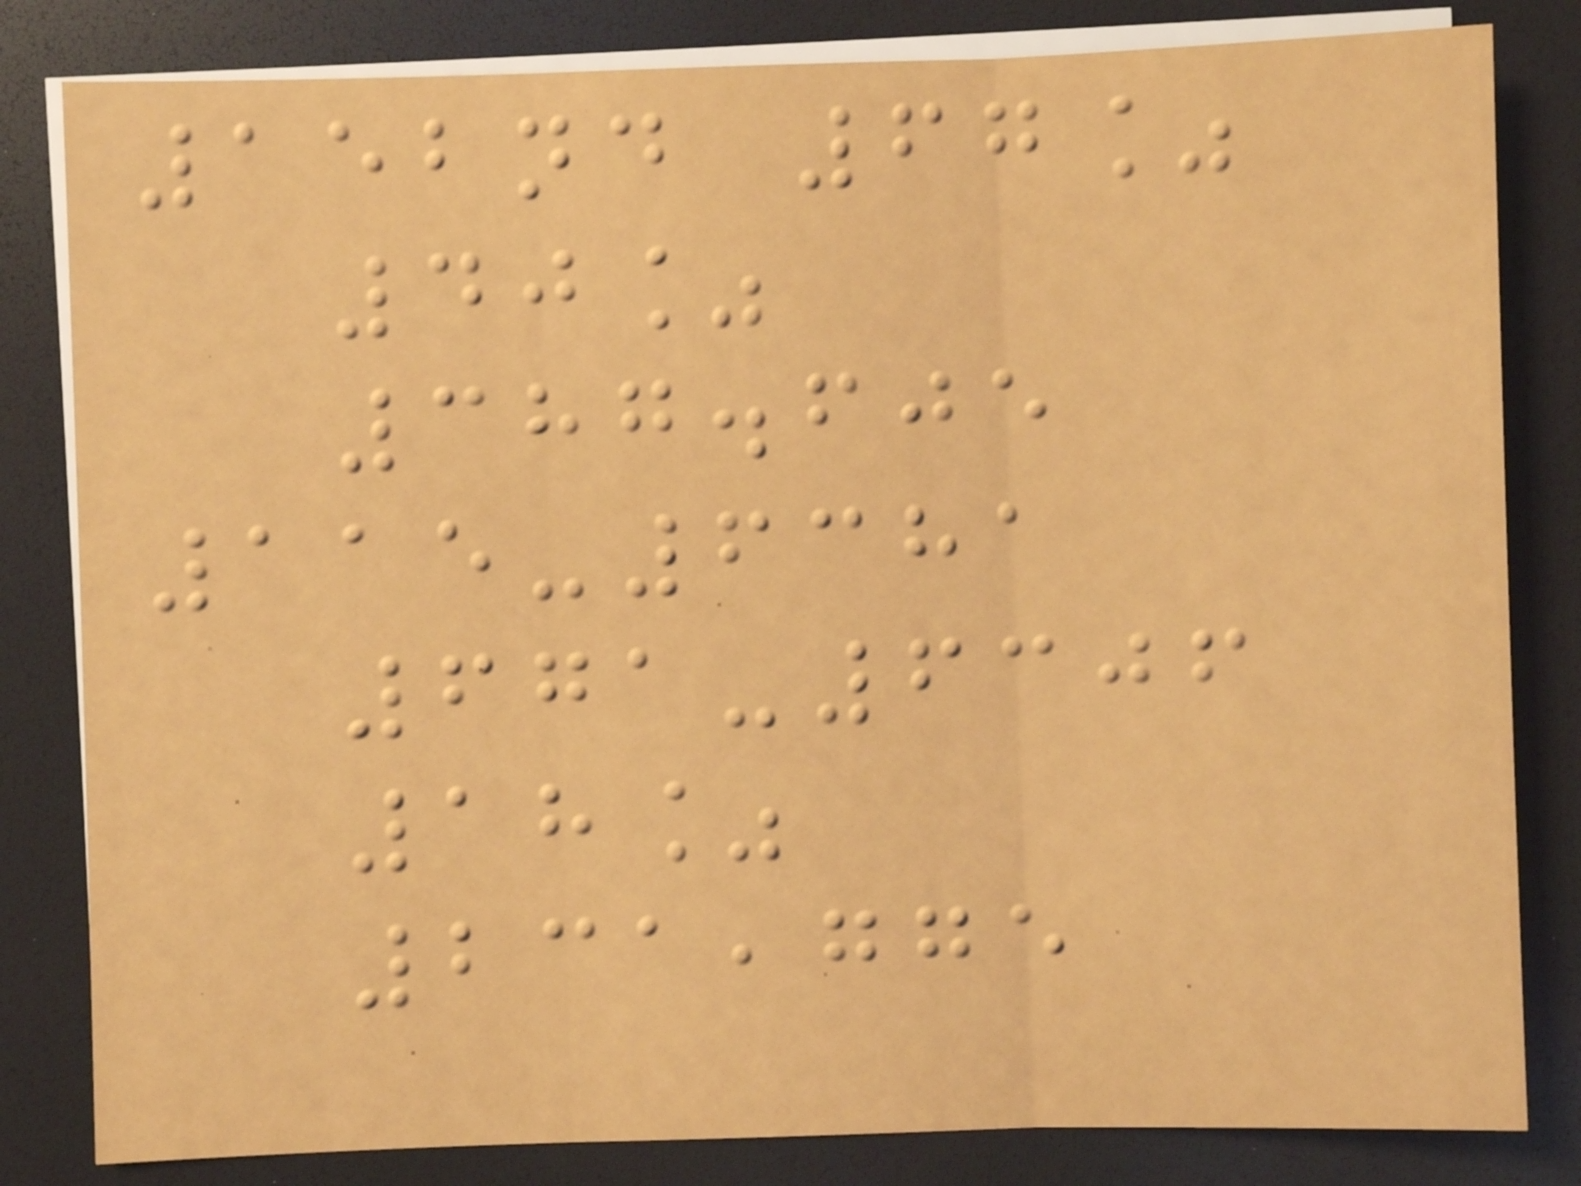152nd 67%
40%
387.605
115-6381
671-6306
18%
231,775
